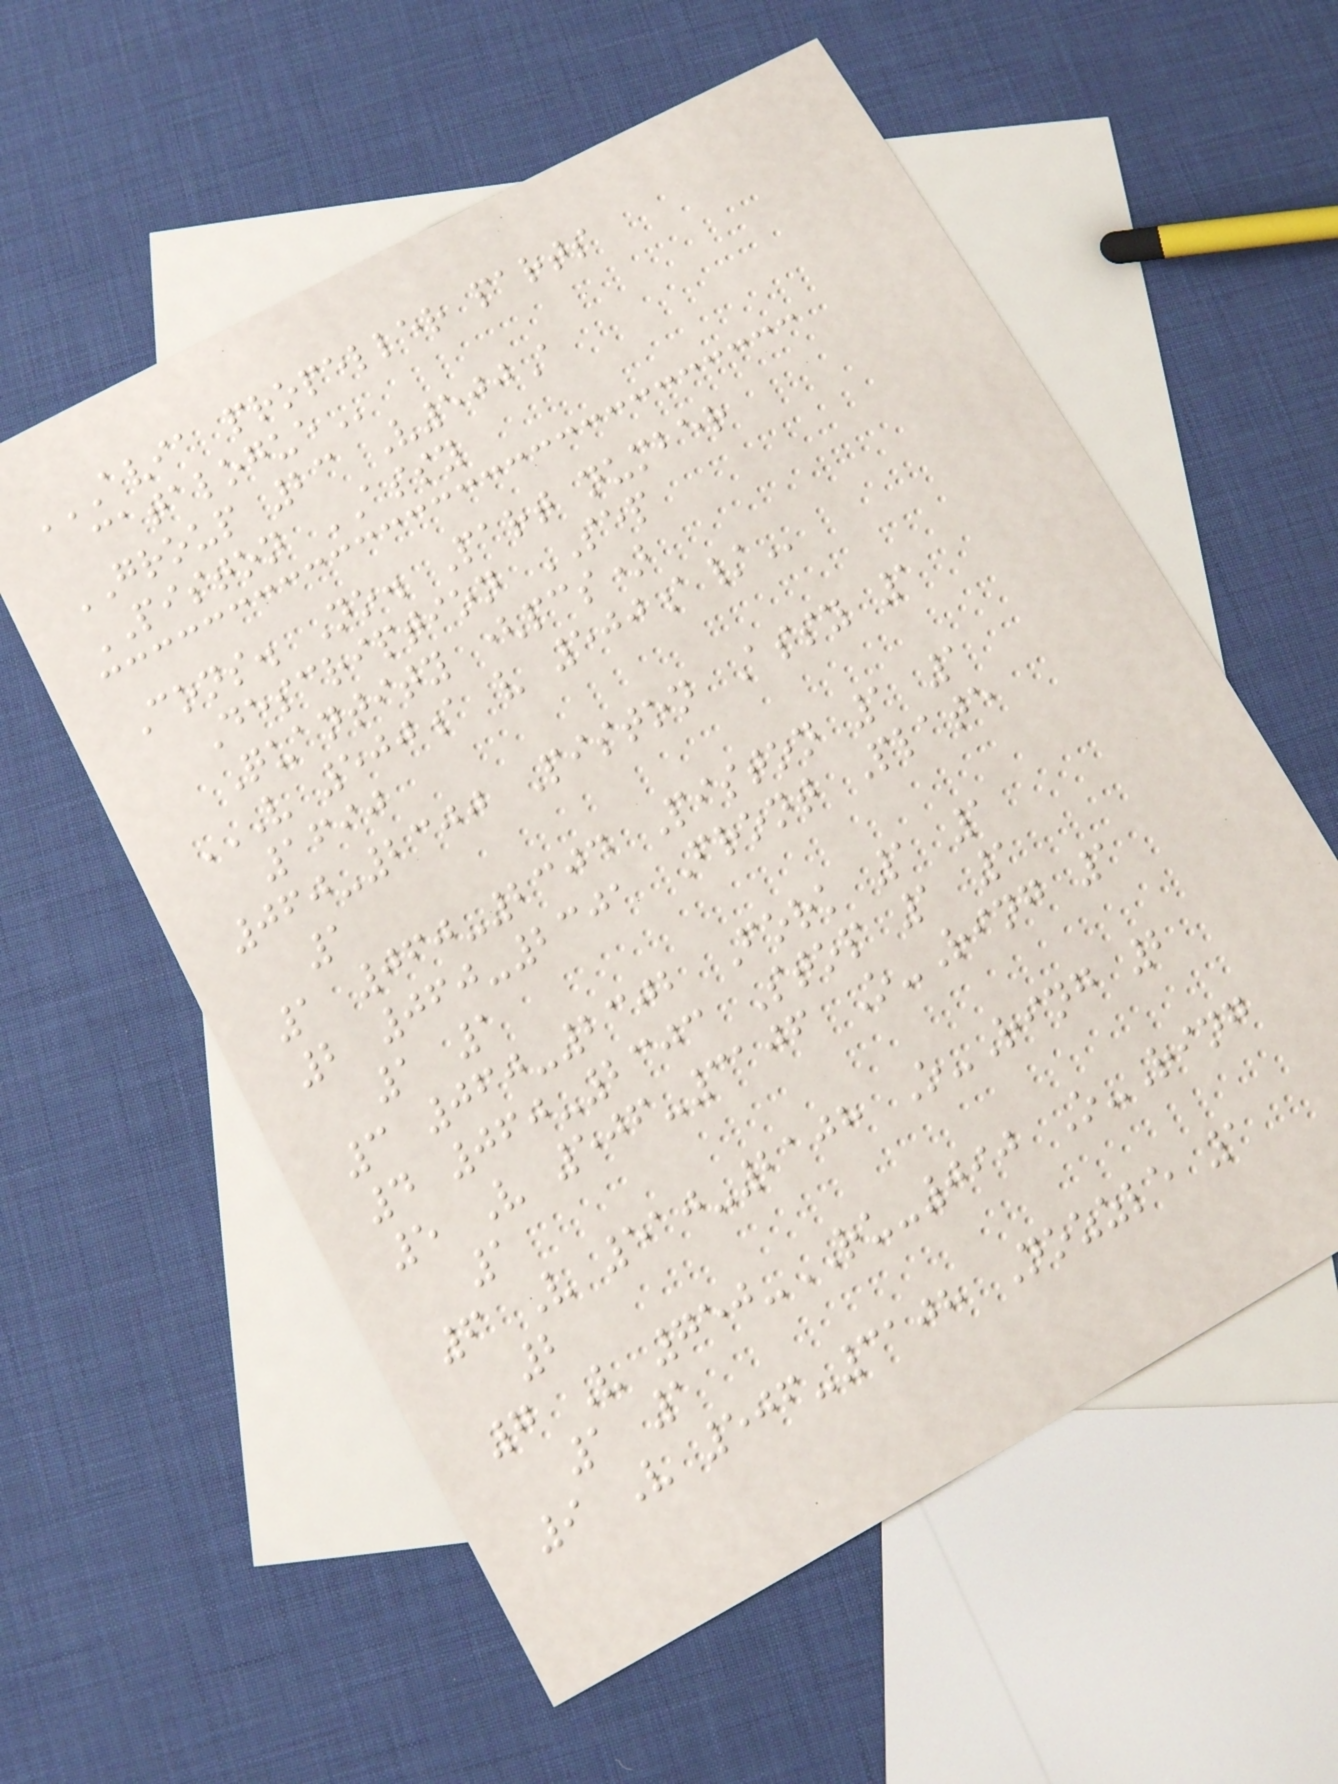AVIA PROPELLER PARTS
CATALOGUE
GROUP 23 V500A
PISTON ASSY
Cons. No. Part number
Description SEP
Quantity (pcs)
V 500A V 500A/
1690
060-2300 Piston Assy 1
1
1 060-2304 Piston 1 1
2 060-2301 Front Plate
1 1
3 060-2302 Fork 1 1
4 060-2303 Stop 1 1
5 V 506-3106 O-Ring 1
1
6 V 510-2108 O-Ring 2
2
7 V 750-RU-090 O-Ring
1 1
9 V 506-3108 Nozzle 1
